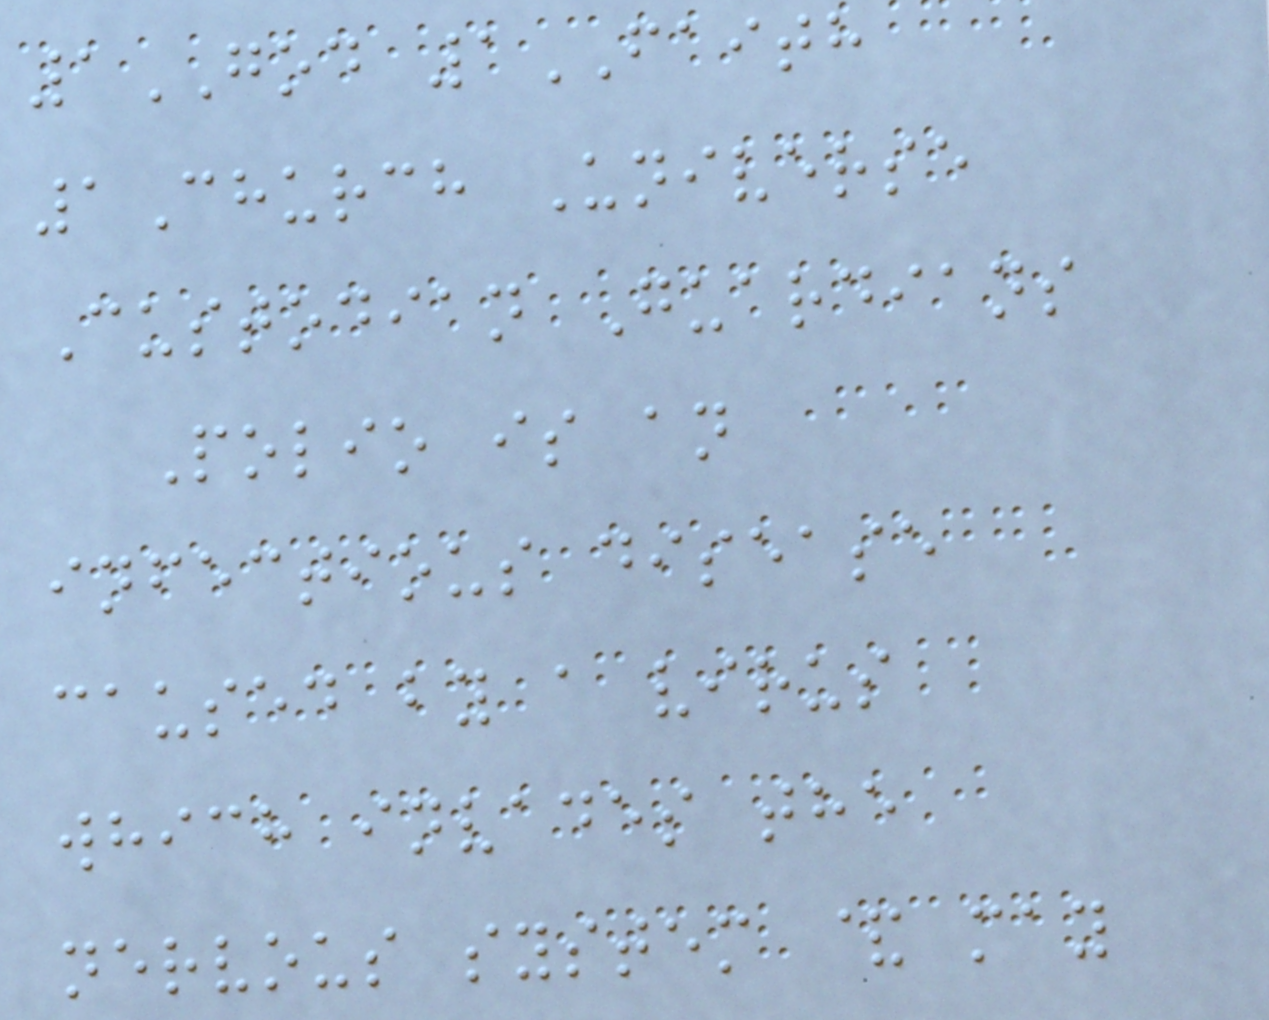1GOD 1FAITH
1Church Universe
Custodian Guardians
Polio is an
infectious disease
caused by a virus
which invades the
nervous system & may
